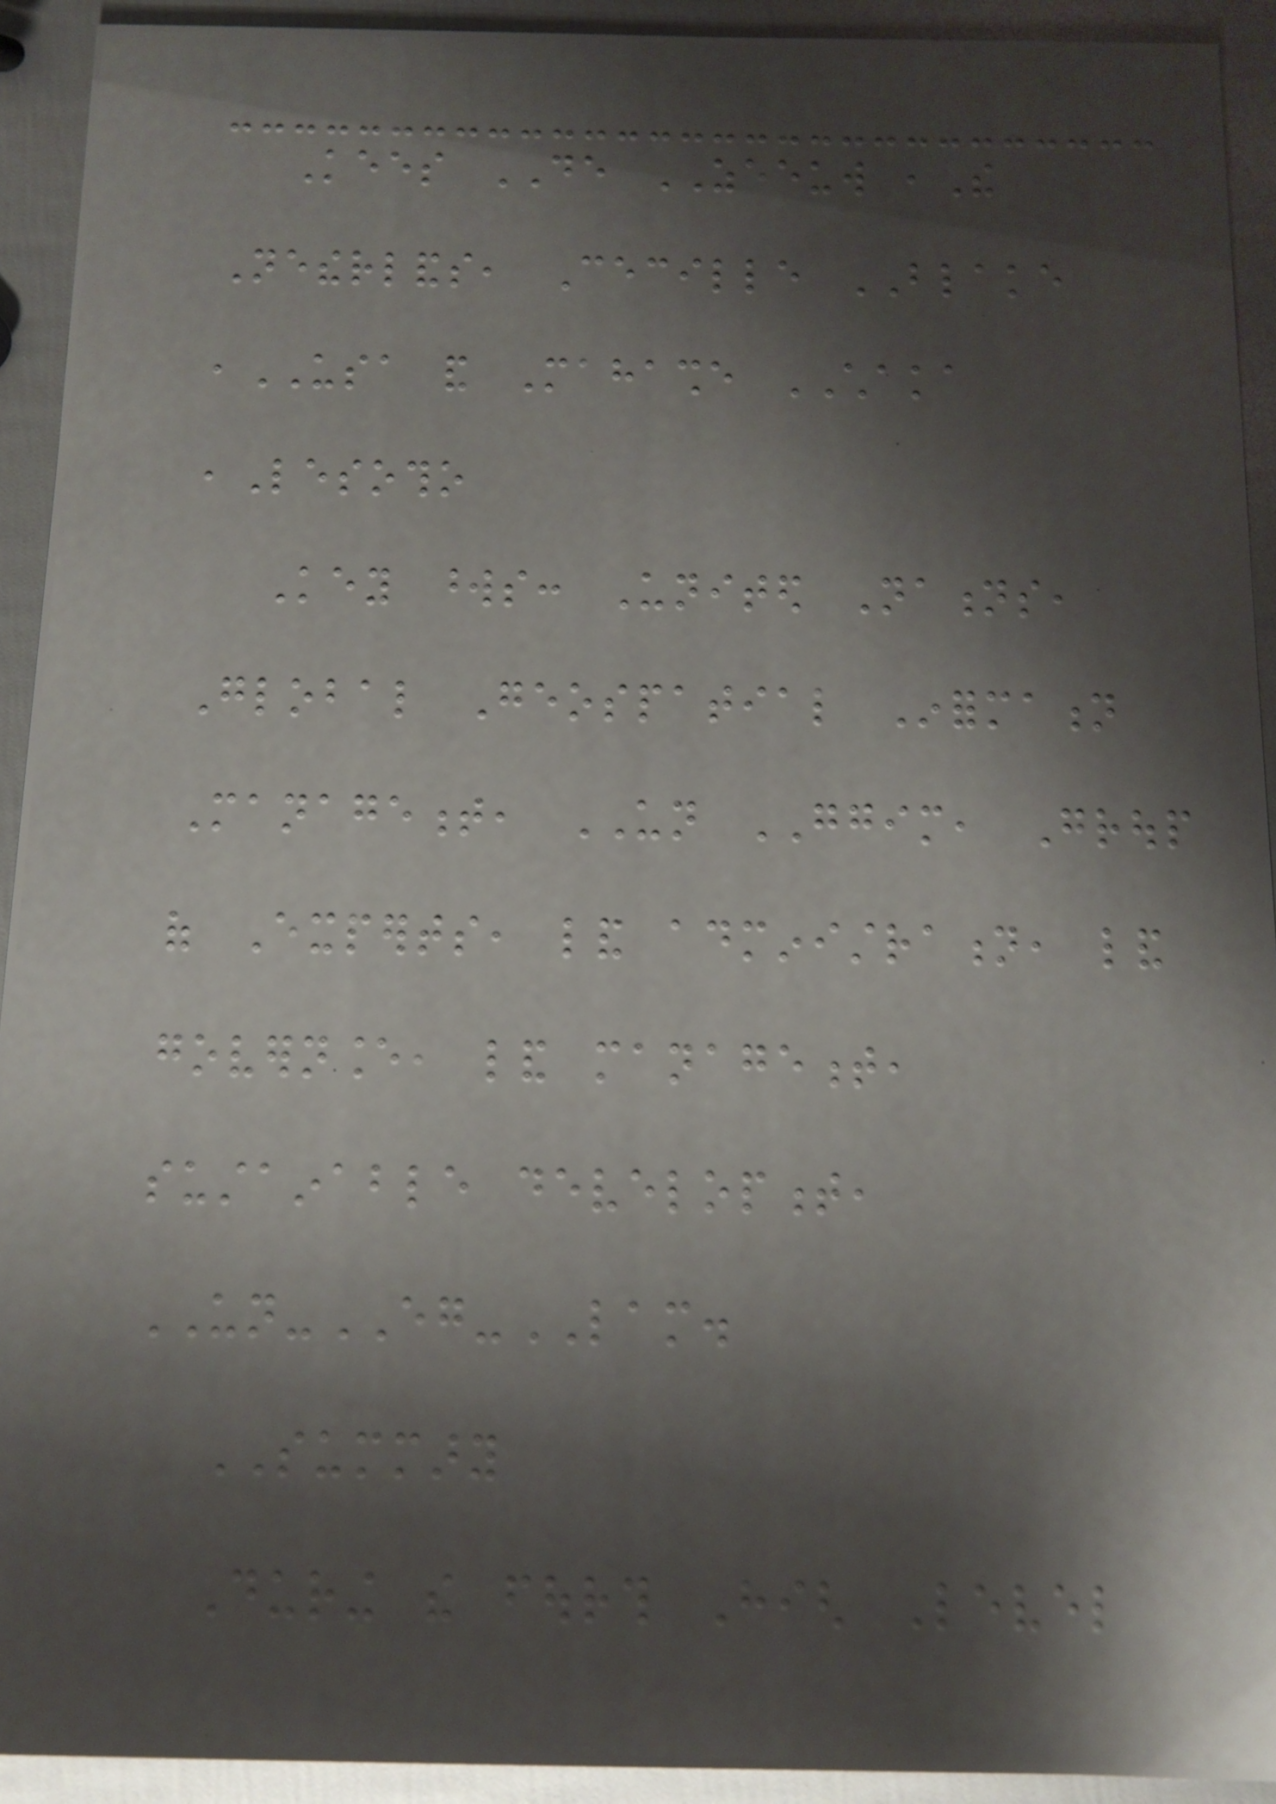Kees DE ZEEUW ,The
Netherlands, Cecille BLAKE
,USA and Mahashe CHAKA
,Lesotho
Key words: United Nations,
Global Geospatial Information
Management, UN GGIM, Group
of Experts, land administration, land
governance, land management,
sustainable development,
UN-EG-LAM.
SUMMARY
During the fourth High Level
